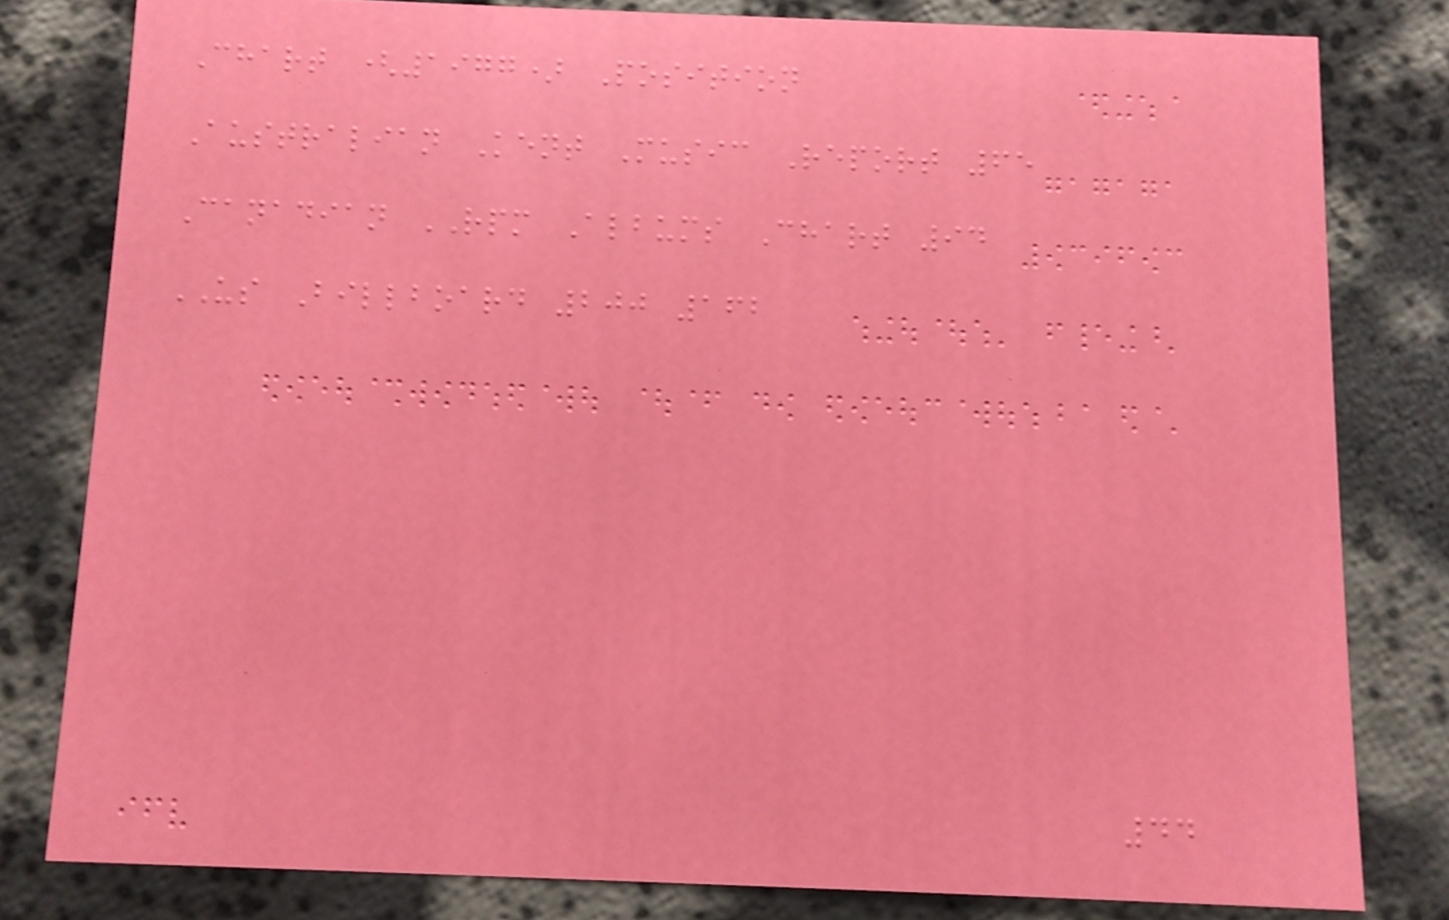Chart (1977) Position
Australian Kent Music Report 65
Canadian RPM Albums Chart 94
US Billboard 200 162
44
